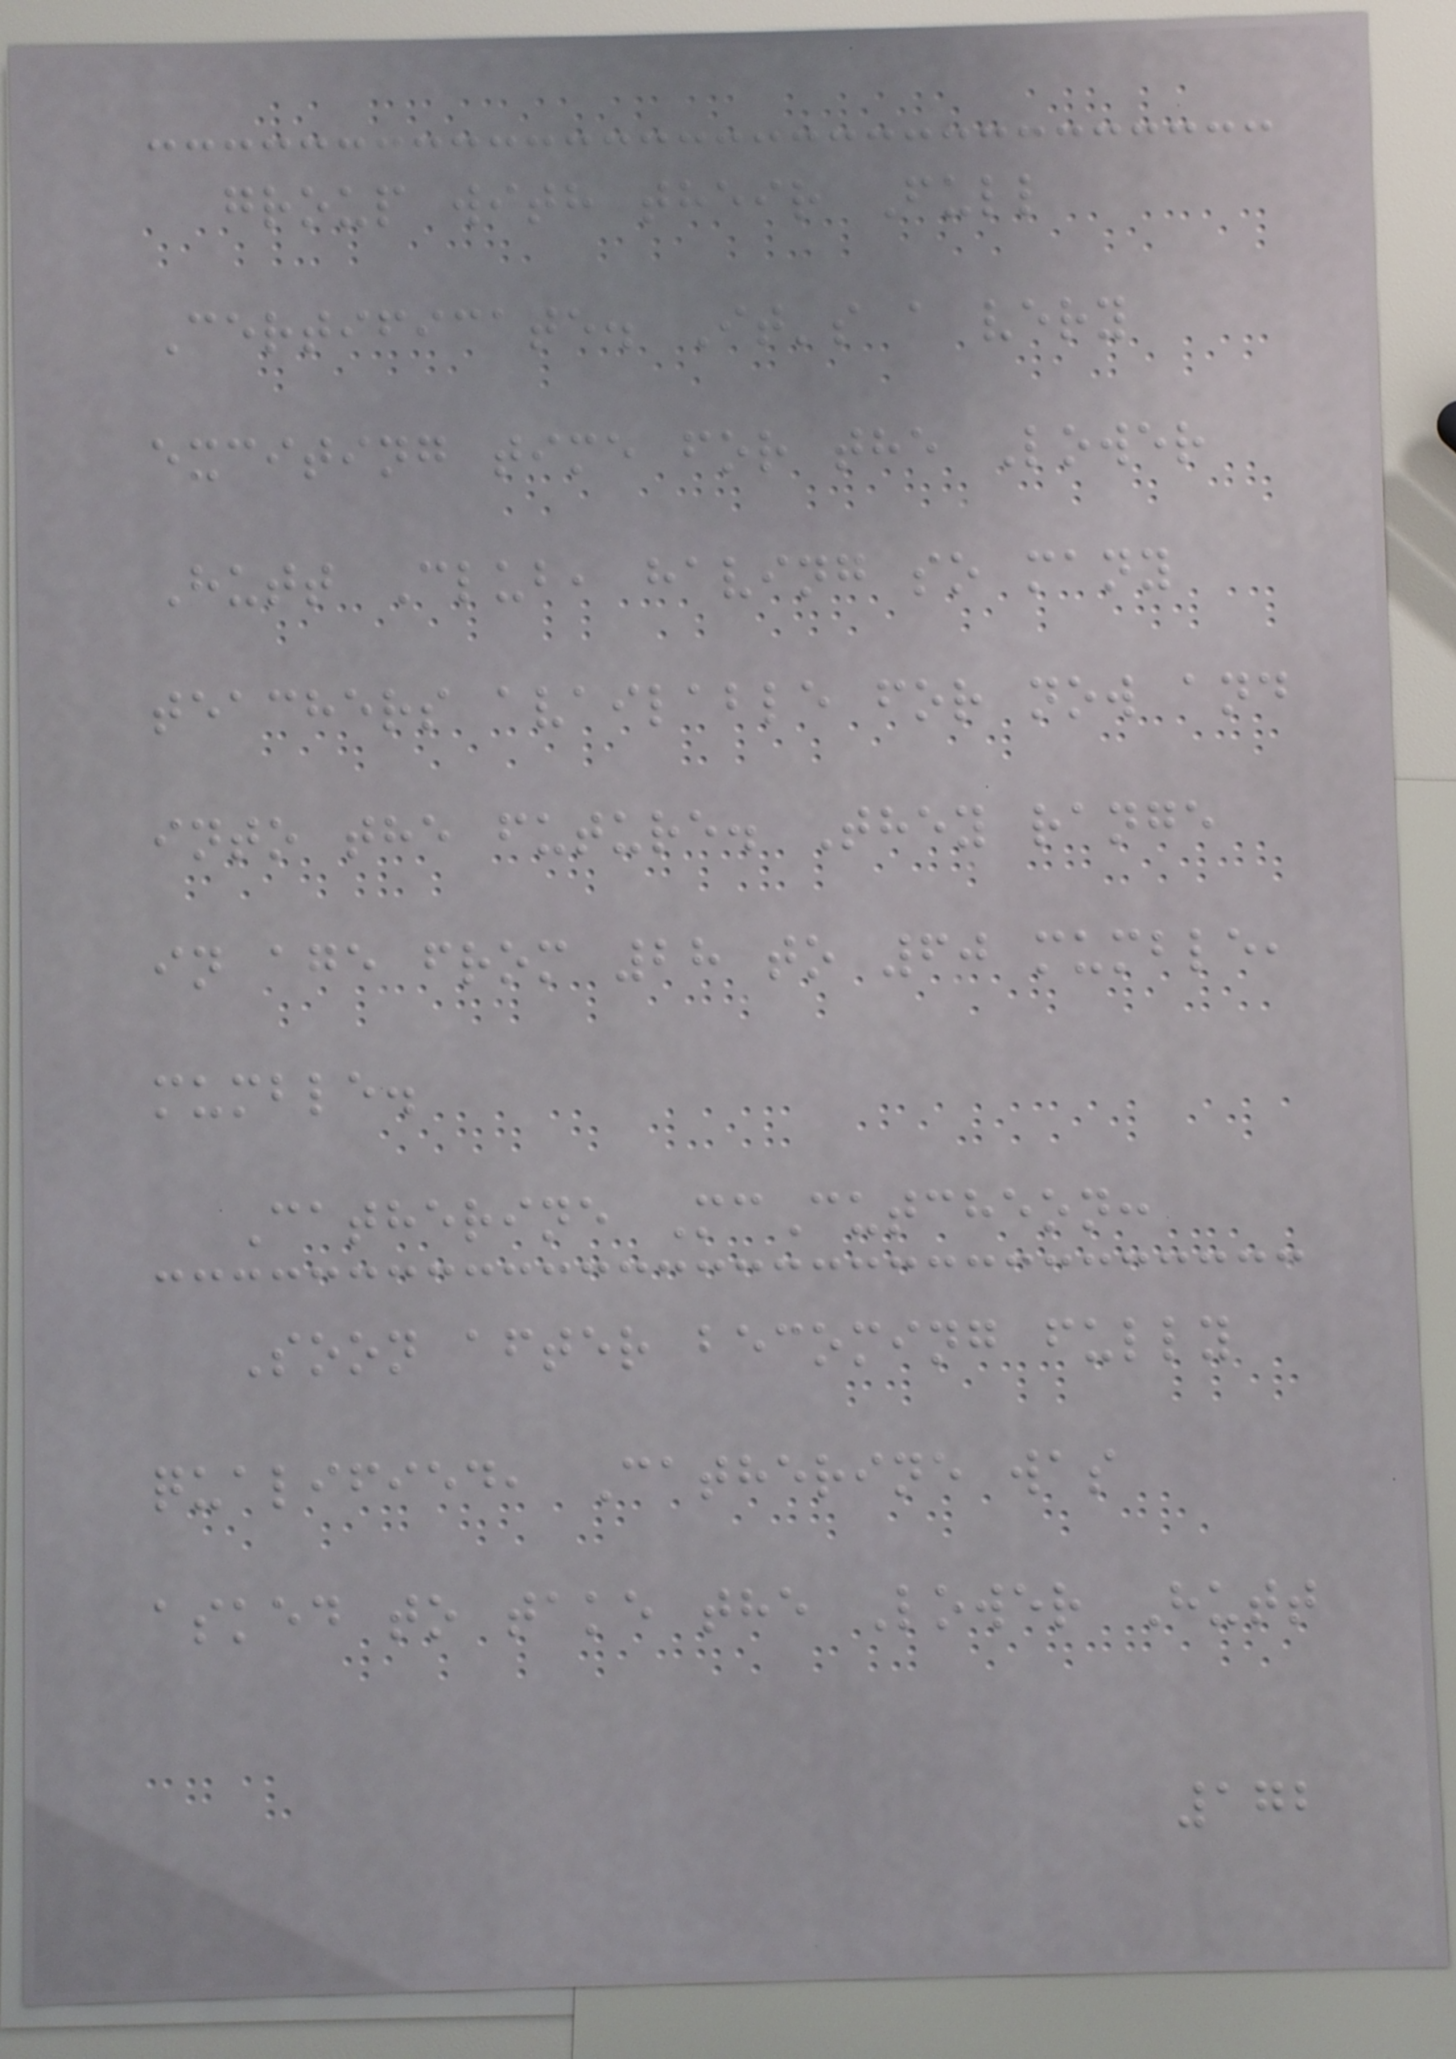group with their Full
Certificate. It's a very
exciting time for the Lower
Hutt Club, having so many
teachers available for now and
into the future. They range
in age from 28 to 60 mumble,
mumble.
Catherine McCutcheon:
Soon after becoming fully
qualified, Catherine was
asked to take the Lower Hutt
172
